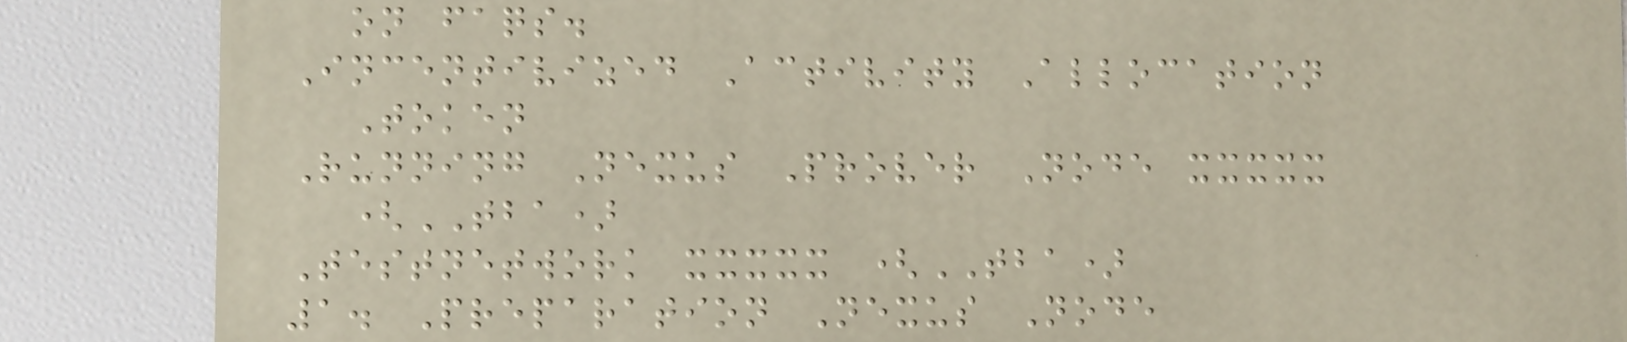on faqs.
Incentivized Activity Allocation
Token
Running Nexus Prover Node xxxxx
(TBA)
Testnetwork xxxxx (TBA)
1. Preparation Nexus Node
